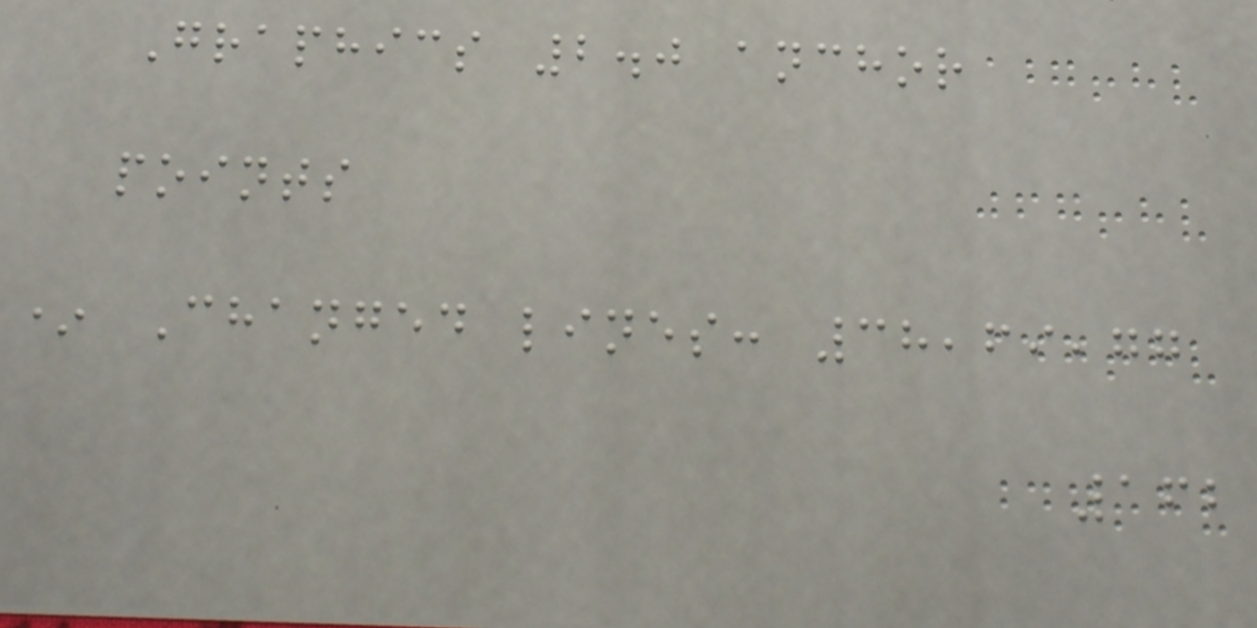Graphics 2.0 anchor
points
* Changed lines: 38,69,77
162
